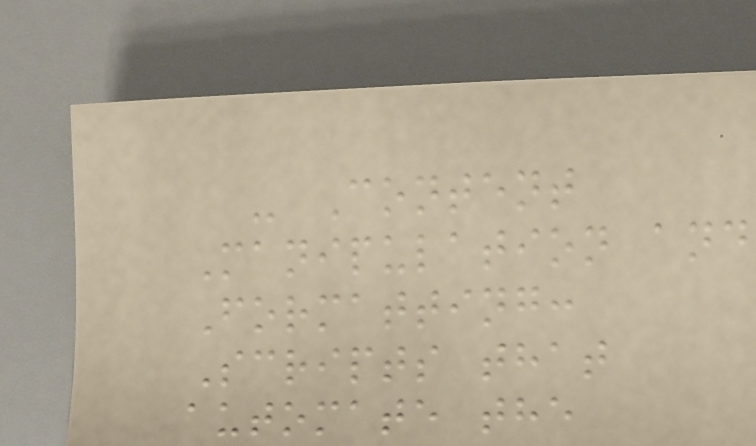- Content
Manipulation and
Formatting:
Scripts that
automate the
